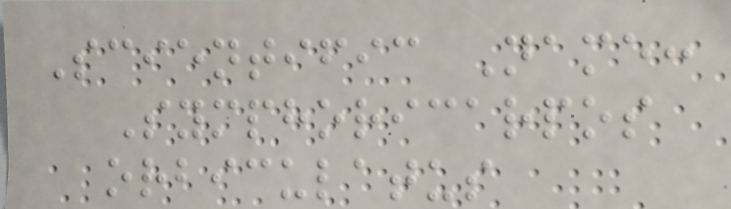Scientific Name:
Symphoricarpos
orbiculatus
